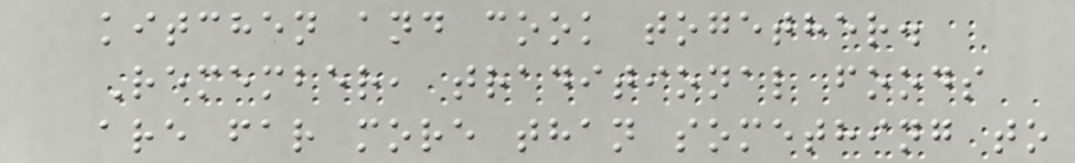kitchen and cook together.
Remember, traditional foods
are far more than something to
